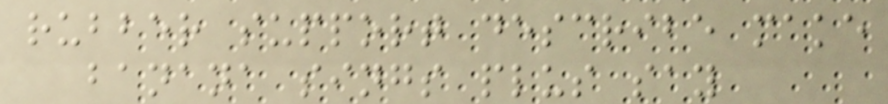rubber support describe make
banana sings plus say
